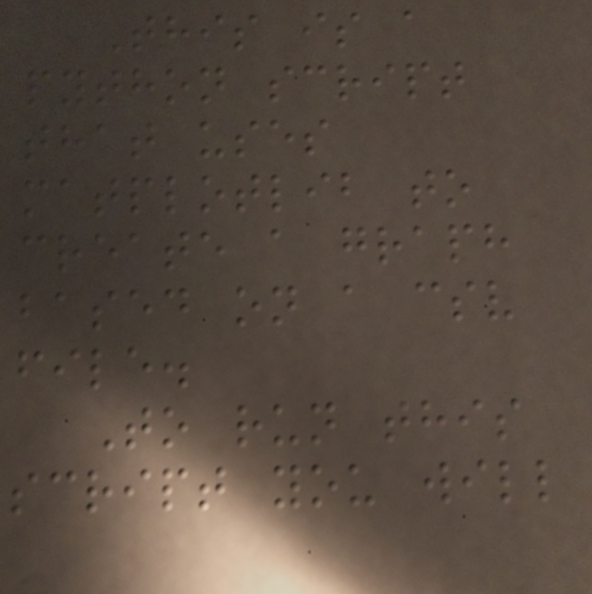This is a
python script
that uses
matplotlib to
create a graph
based on a csv
file.
To run this
script you will
